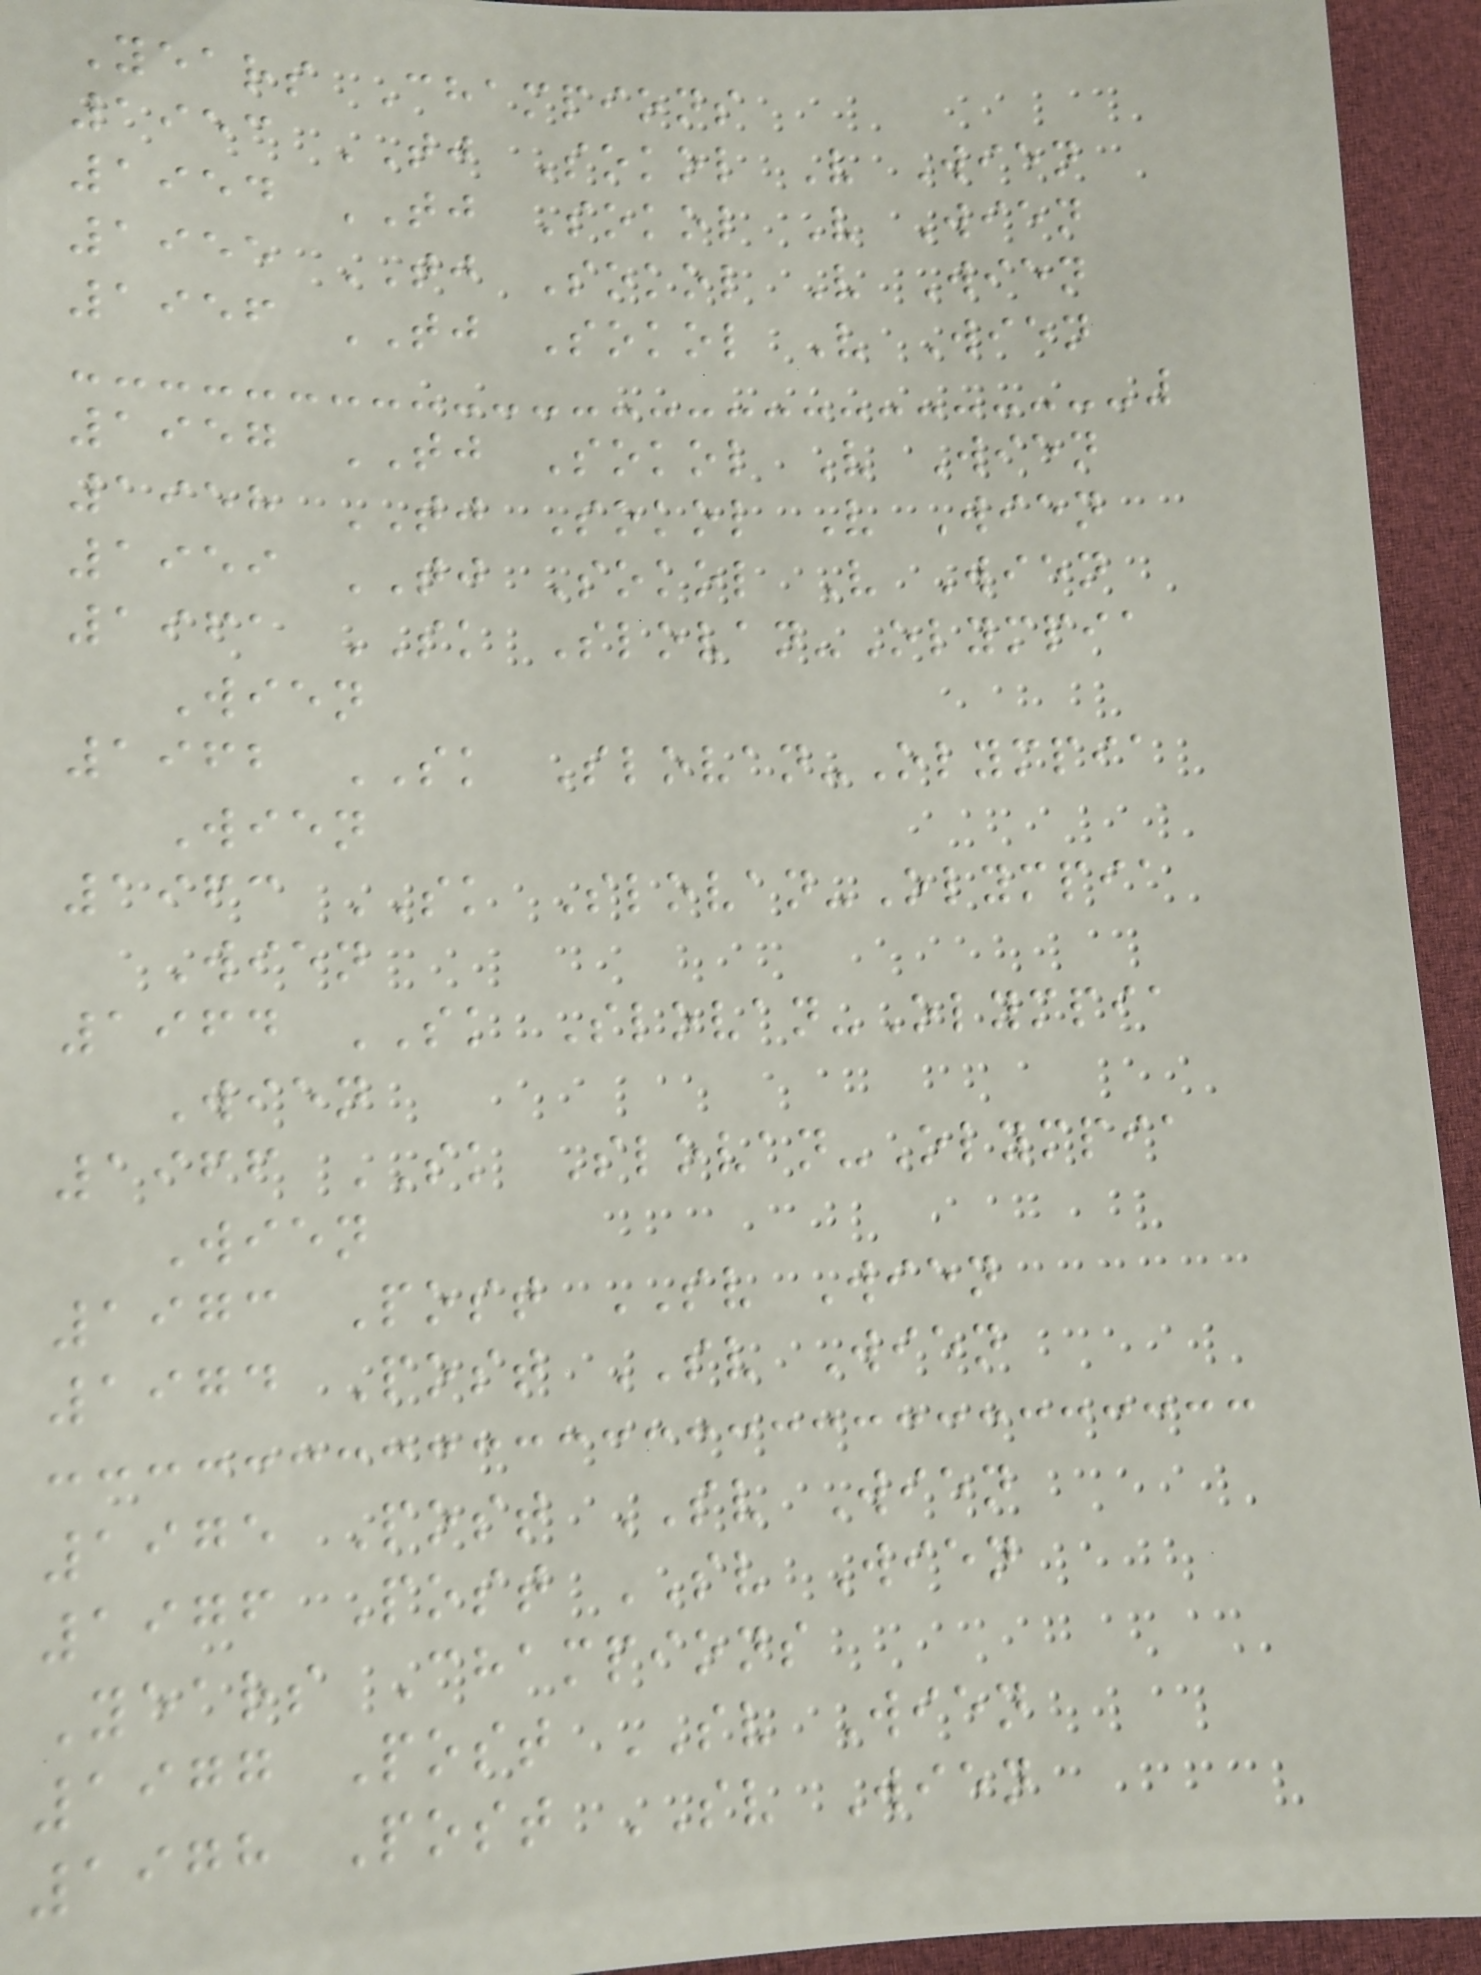Years Champions
1953 TJ Sokol V Wien
1954 TJ Sokol V Wien
1955 TJ Sokol V Wien
1956 TJ Sokol V Wien
1957 TJ Sokol V Wien
1958 TJ Sokol V Wien
1959 TJ Sokol V Wien
1961 SK Slovan-Olympia
Wien
1962 SK Slovan-Olympia
Wien
1963 SK Slovan-Olympia
Wien
1964 SK Slovan-Olympia
Wien
1966 SK Slovan-Olympia
Wien
1973 Post SV Wien
1974 Post SV Wien
1975 Post SV Wien
1976 Post SV Wien
Years Champions
1977 Post SV Wien
1978 Post SV Wien
